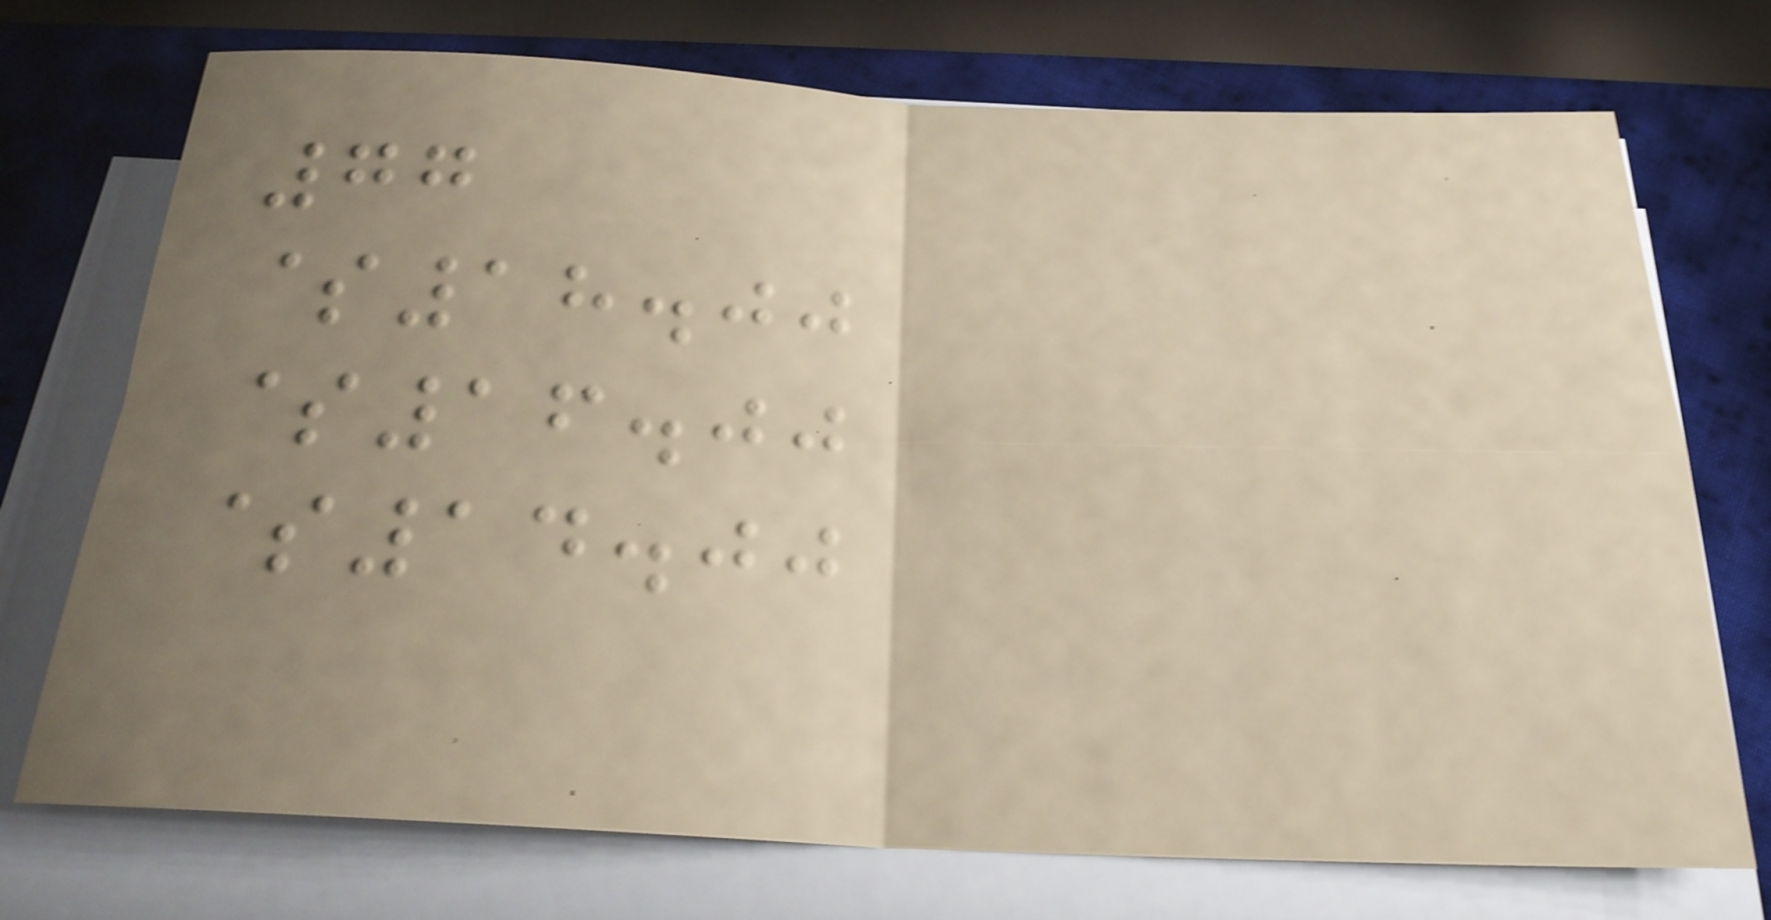77
$18.00
$16.00
$14.00
